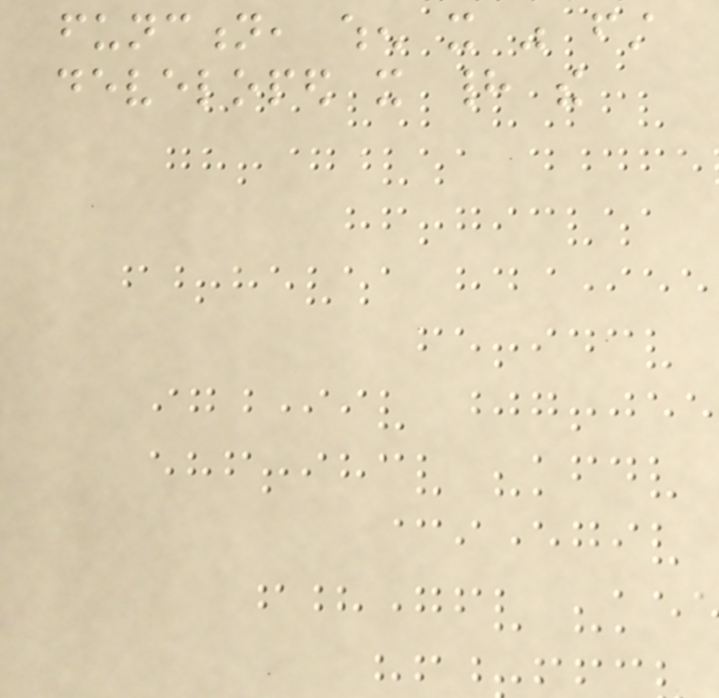function, when it was first
developed it had the
